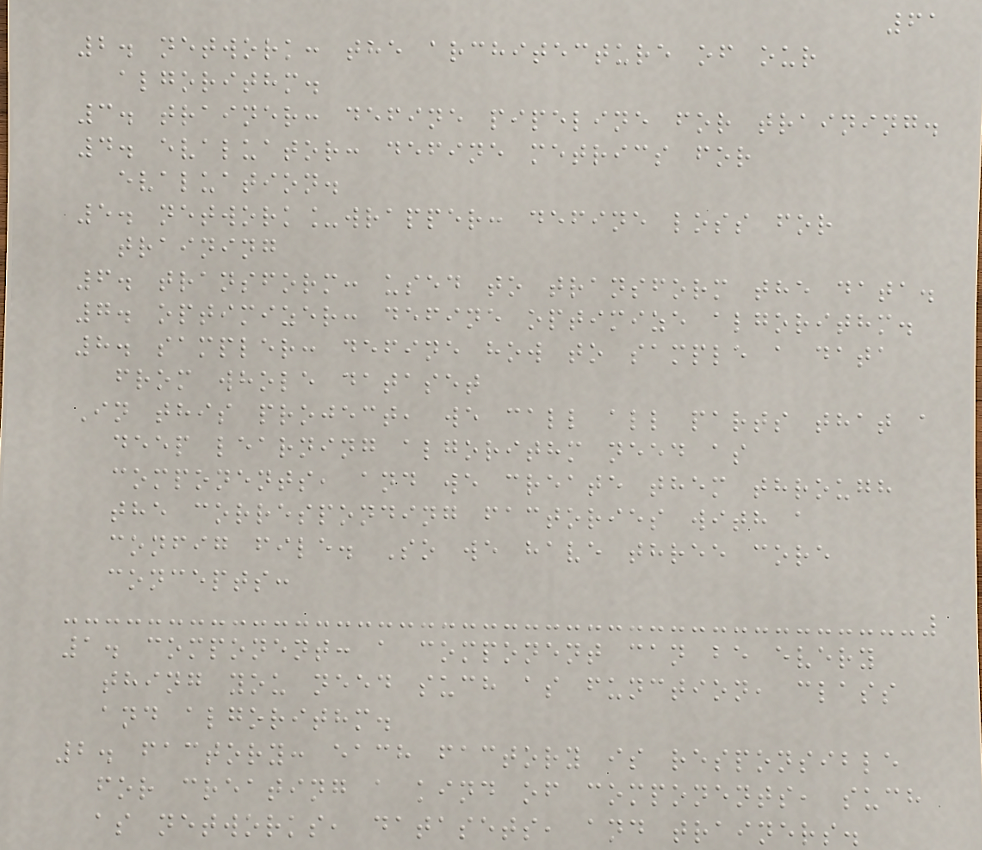61
2. network: the architecture of our
algorithm.
3. trainer: define pipeline for training.
4. evaluator: define metrics for
evaluation.
5. network_wrapper: define loss for
training
6. transform: used to transform the data.
7. optimizer: define optimize algorithm.
8. sampler: define how to sample a data
from whole dataset
In this project, we call all parts that a
deep learning algorithm need as
components, and we create them through
the corresponding factories with a
config file. So we have three core
concepts:
1. component: a component can be every
thing you need such as function, class
and algorithm.
2. factory: each factory is responsible
for creating a kind of components, such
as networks, datasets, and trainers.
